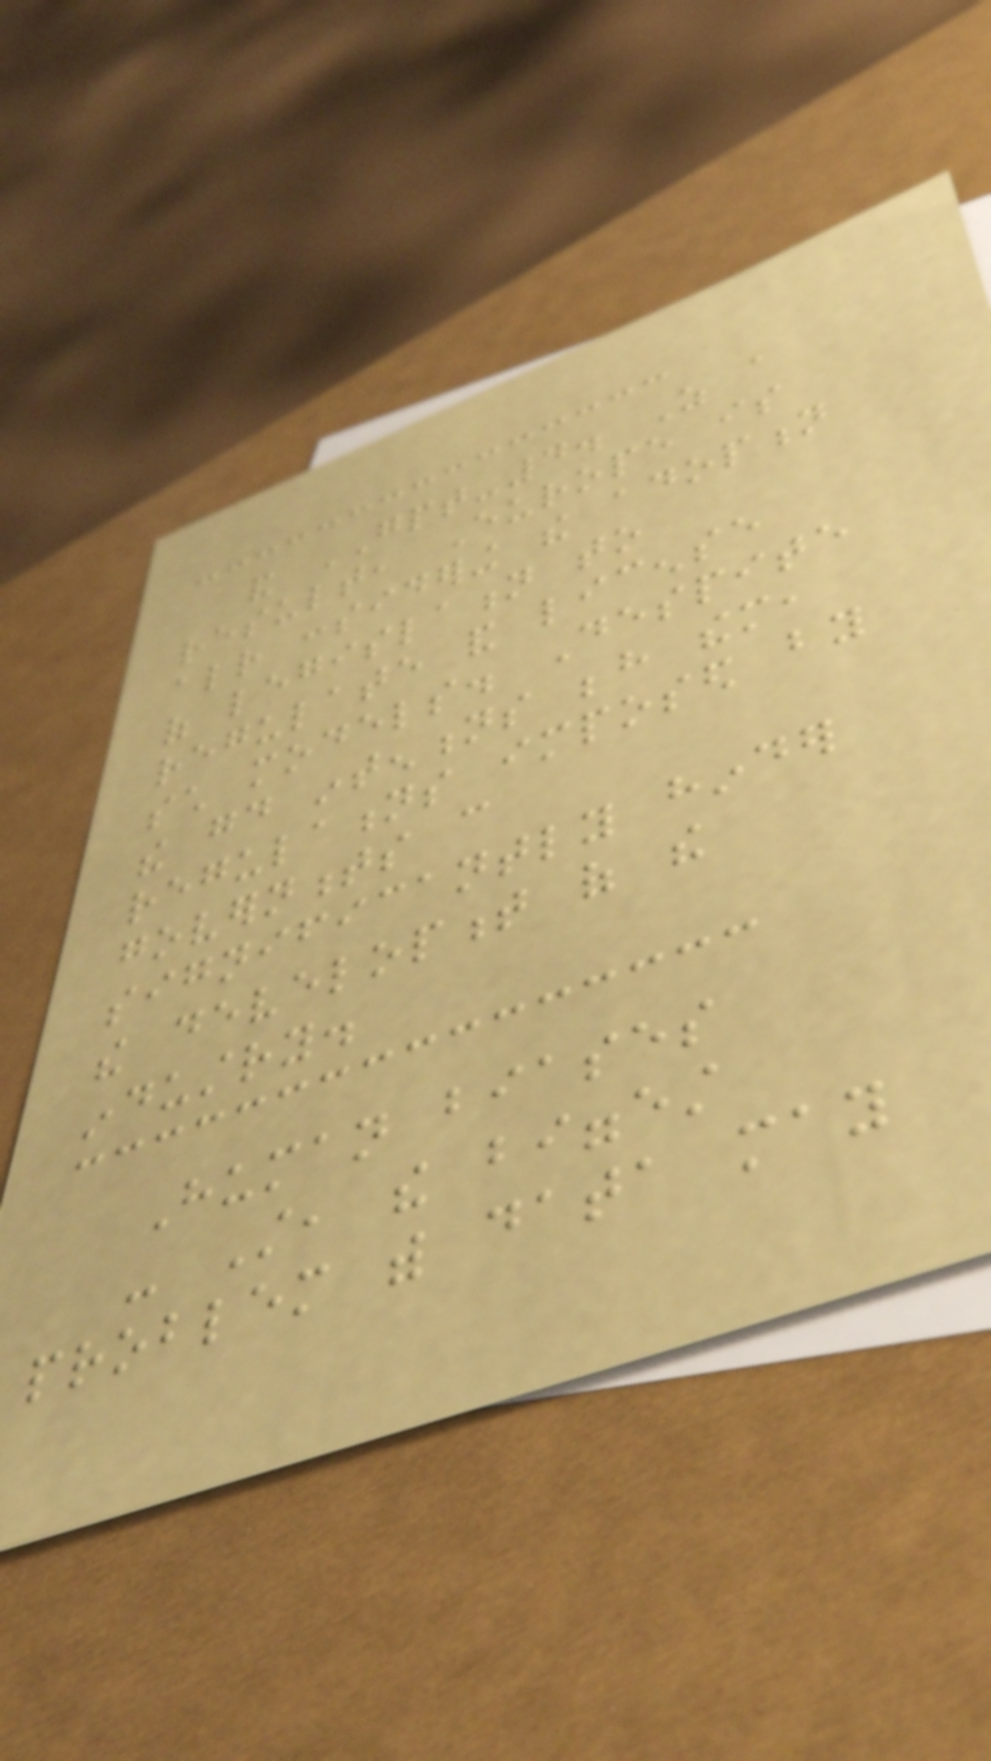and GPT-4. As a
result, Europe is
already considering the adoption
of legislation to
regulate and license
such models. Despite
the good intentions behind them,
regulations imposed by
governments can
significantly hinder
the development of the
industry.
Human biases
- Still, the biggest
problem with data may
